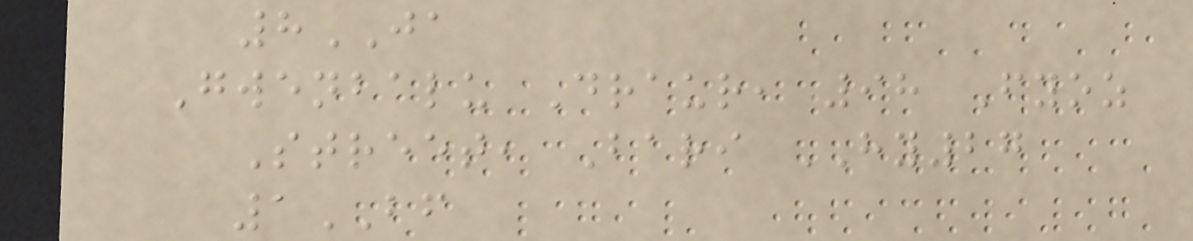8JA
Gwenbalu Draur, 98 Fyoz
Street, Bari HY27
1BF
